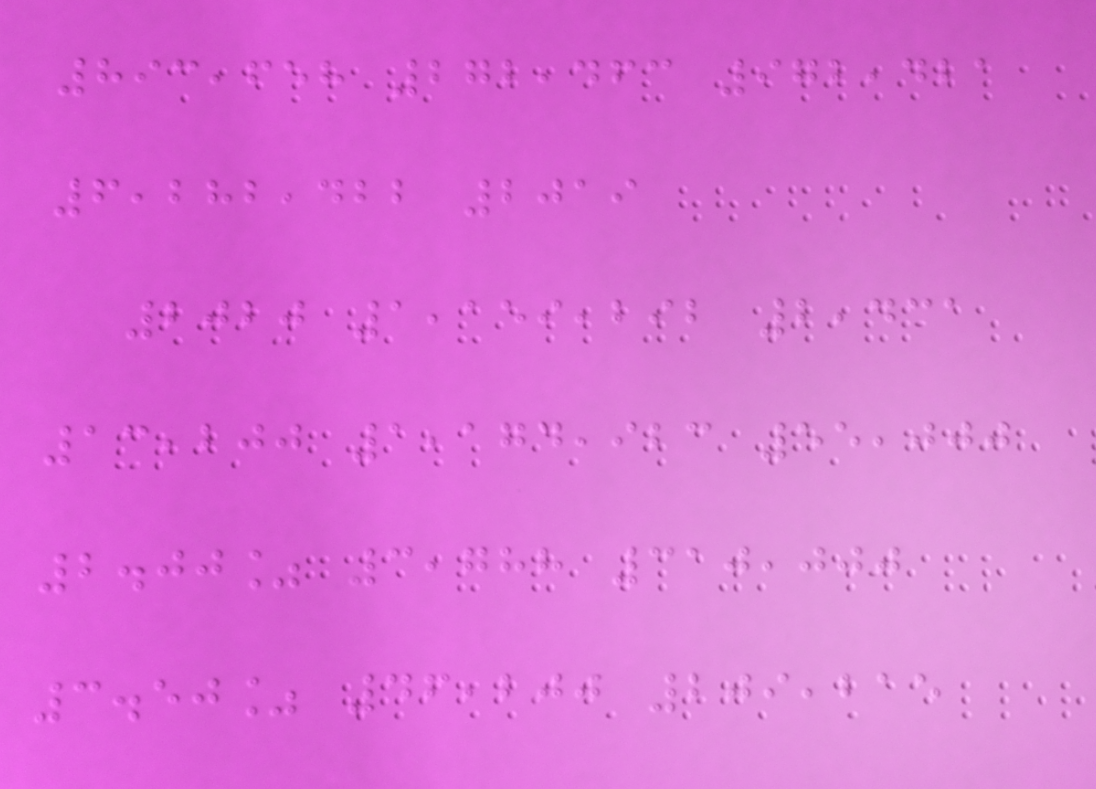893,658 272,463 972,421
6,282,422 2019
2020 1,159,292 2,431
13,200 1,174,923 55,000
2.00% 3,788 310,000
3.50% 46,200 209,215
